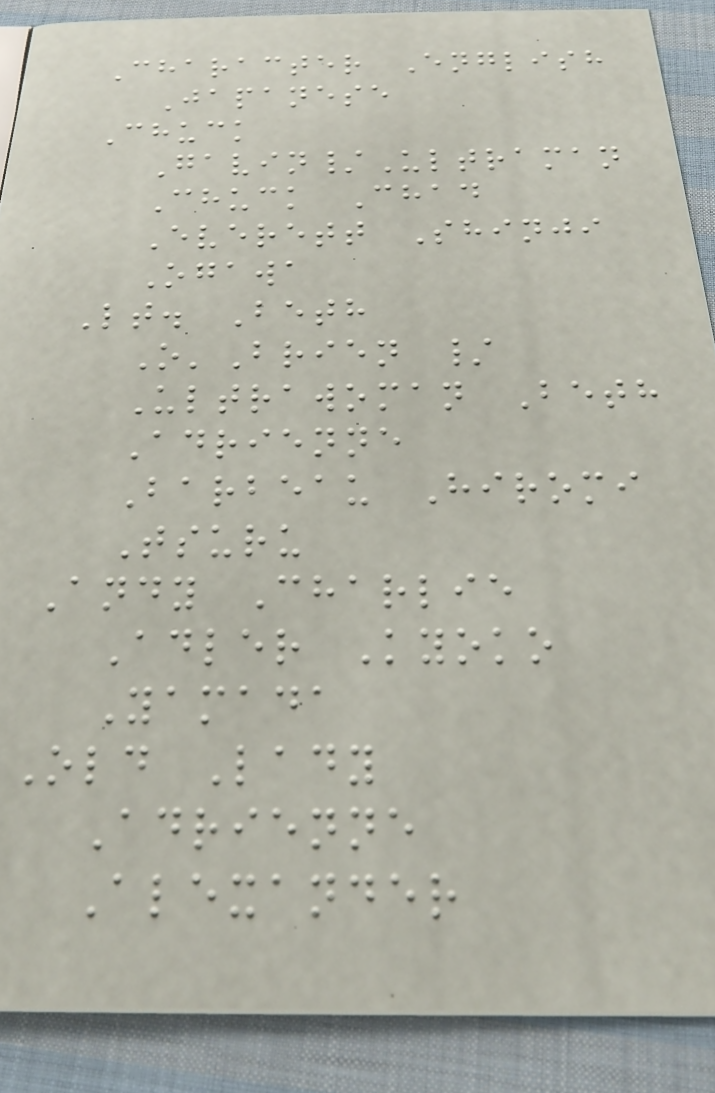Character English
Japanese
Chuck
Gavin/Ultraman
Chuck Chad
Everett Shinji
Ogawa
Lt. Beth
O'Brien /
Ultrawoman Beth
Adrienne
Barbeau Hiromi
Tsuru
Andy Charlie
Adler Kyoko
Yamada
Old Lady
Adrienne
Alexander
